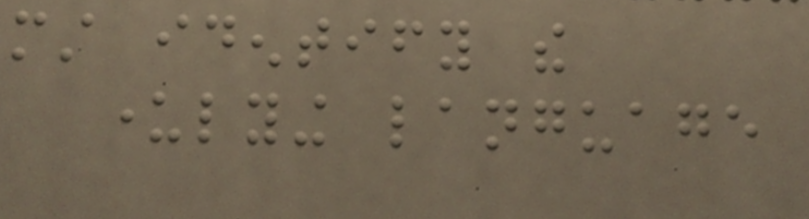must identify the
underlying language
